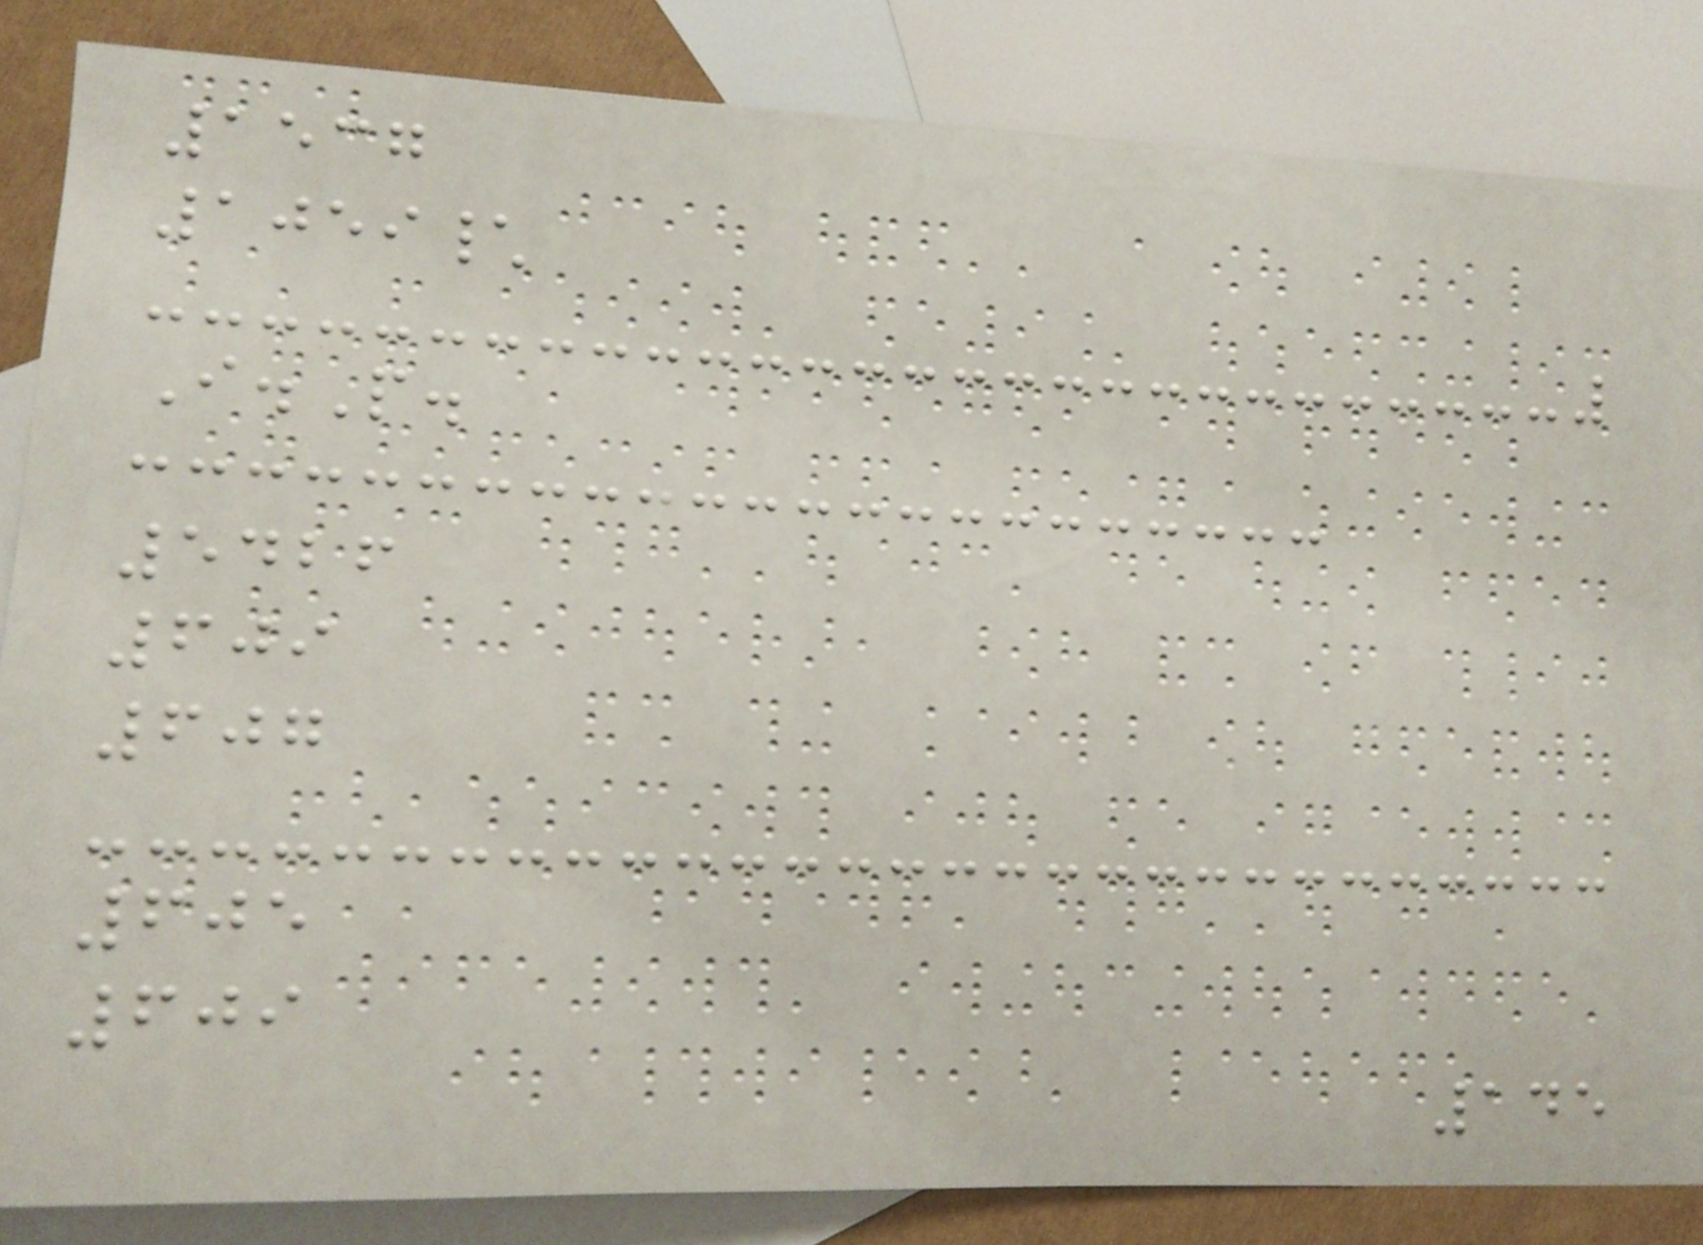1537
1059\
I.P.
5426
609
607
605
609
145
